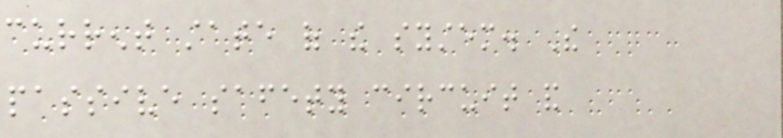current state of the system. The
passive safety circuit and
